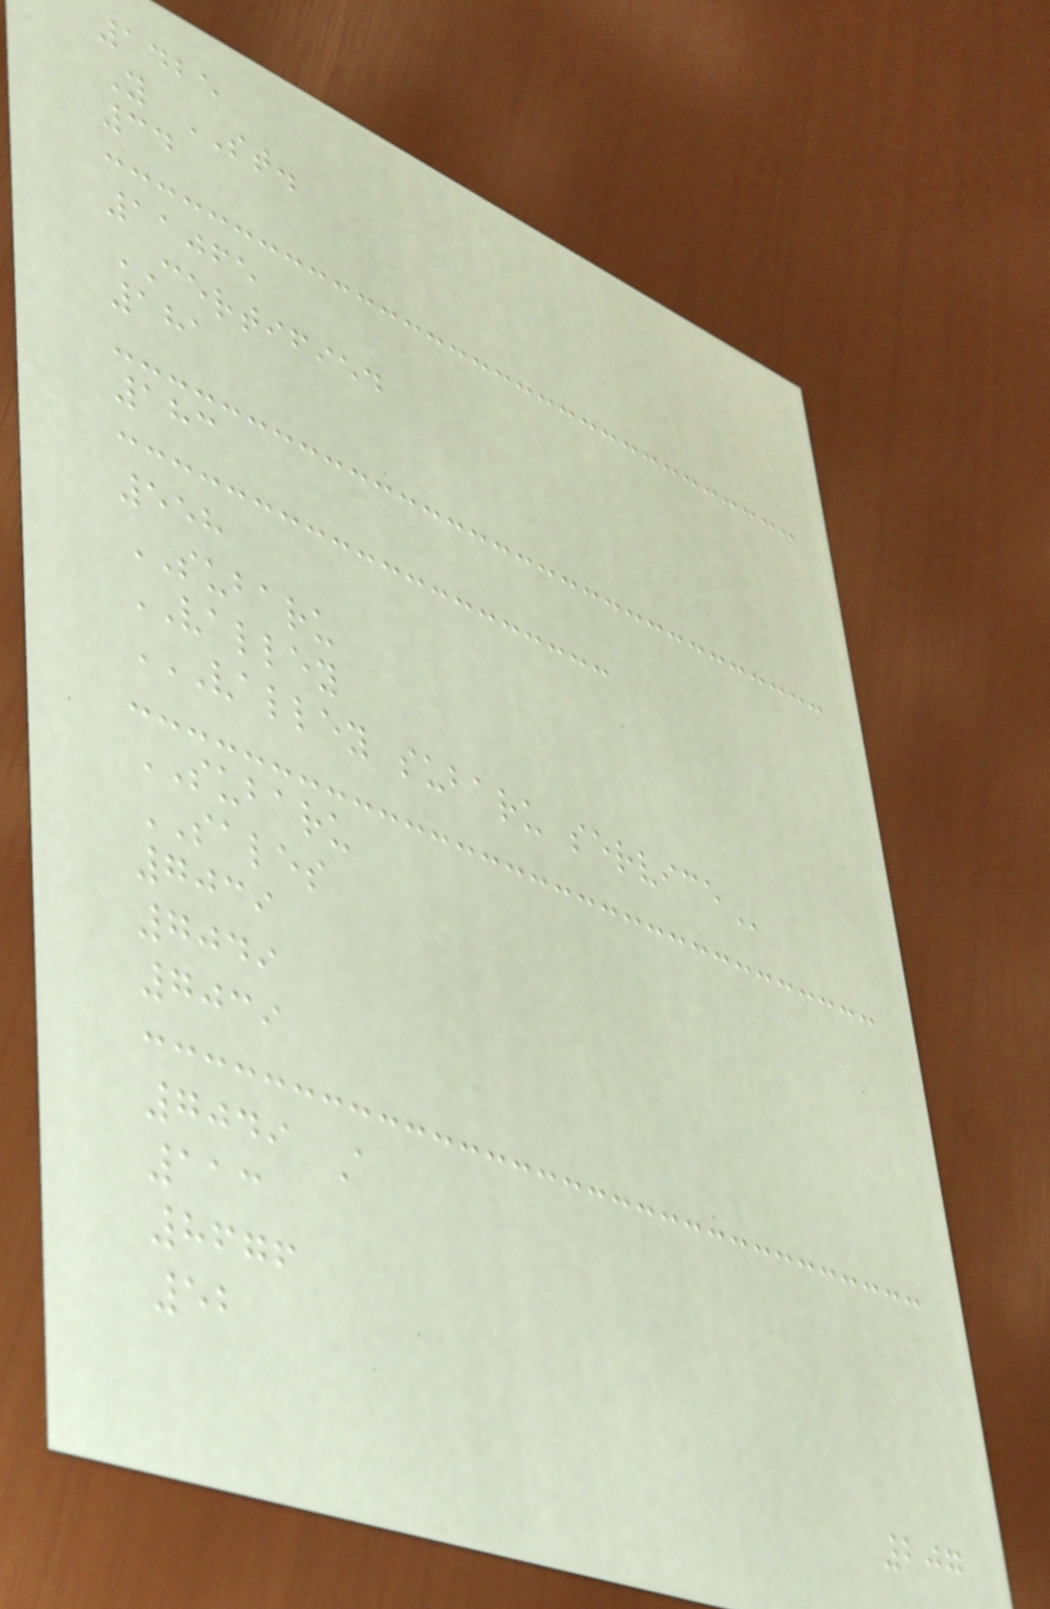1425
Y ST.
34
11065
CERTIFIED
181
183
558
SUBARU
VALLEY
VALLEY SUBARU SERVICE
SUBARU
SALES
7039
7049
7039
7049 A
113
8676
52
207
